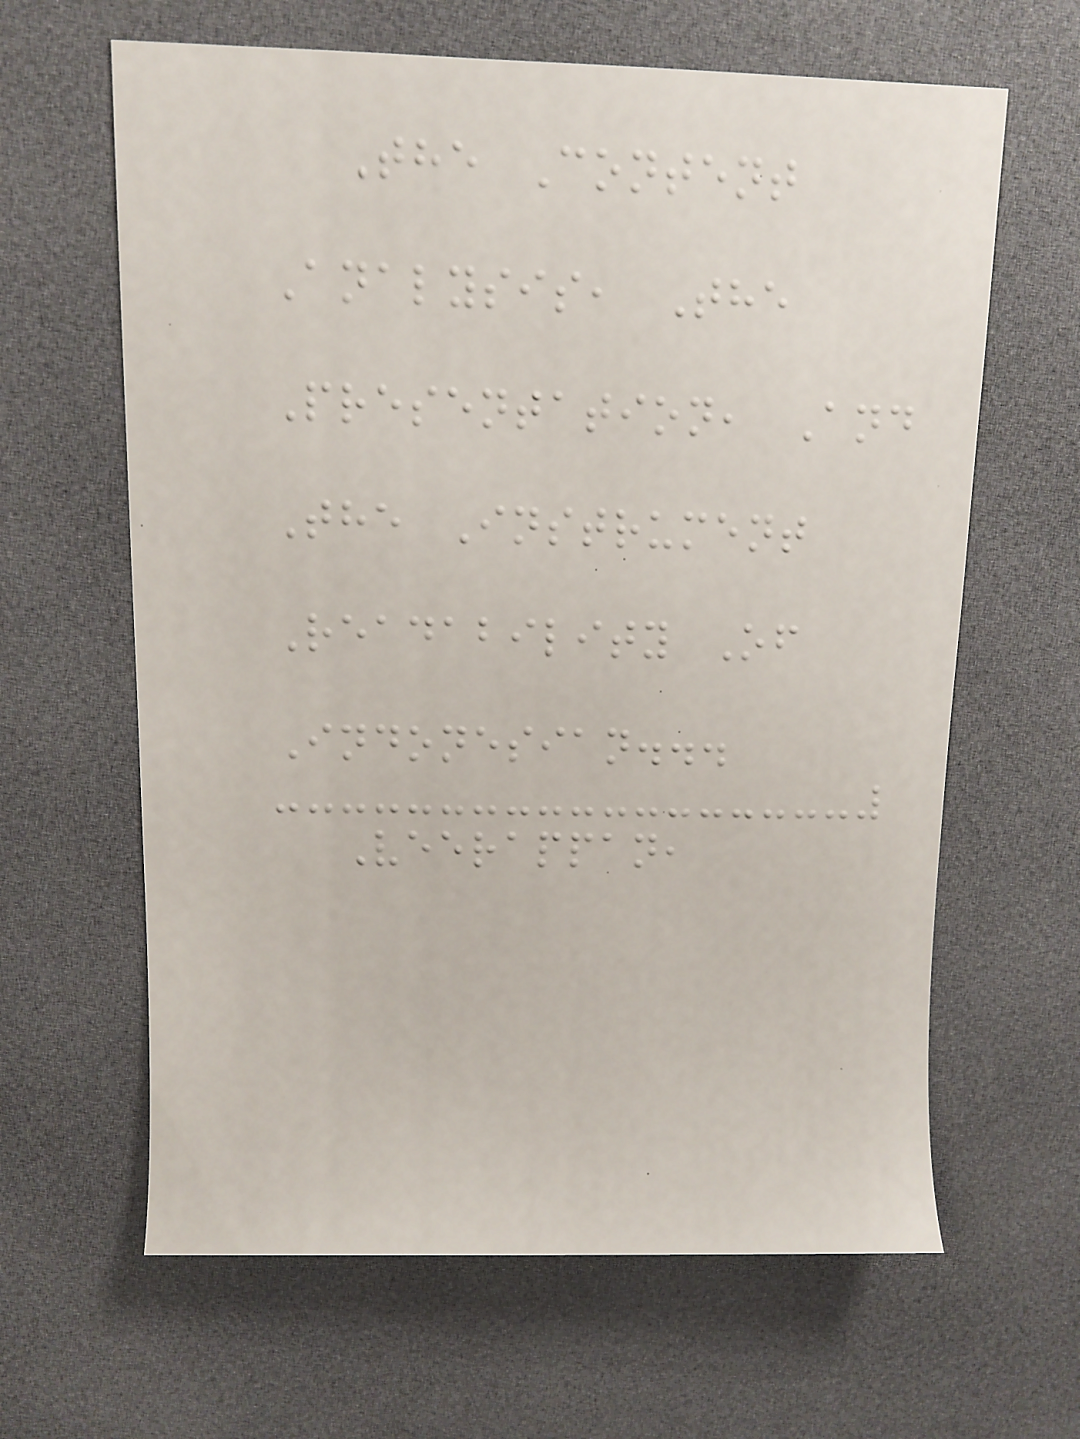The Content
Analysis, The
Presentation, And
The Instrument
Readability Of
Indonesian...
Veerappan,
